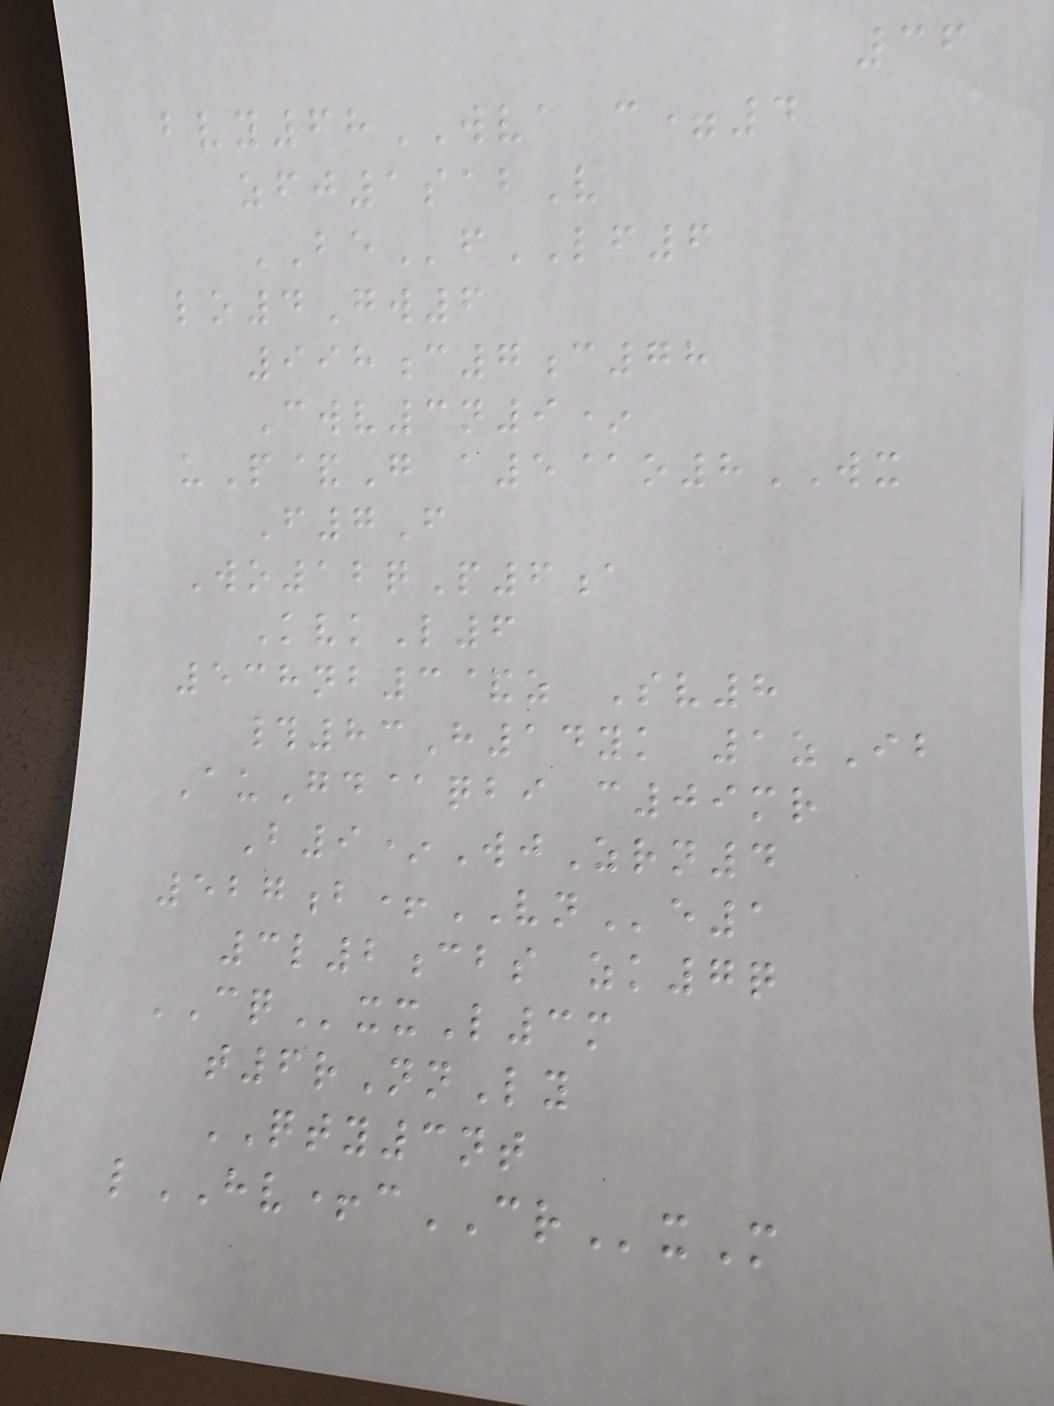36
bvy68WVA c=4
zfj1sabV
BEfLF6
lo4Gw6
998c7c78
Cwv3n9*
uP&G a5@o8WX
F7F
Wo12qP6a
KvkL6
538nb3&z Sv8
#83H14yk 1zIb
AuGd@qbi c09mr
B9*WjZrn4
527b+VNe1
3l2cbs zk7q
CQxxL3m
t6rNnLy
QTY3nt
lHV+cCRxM
